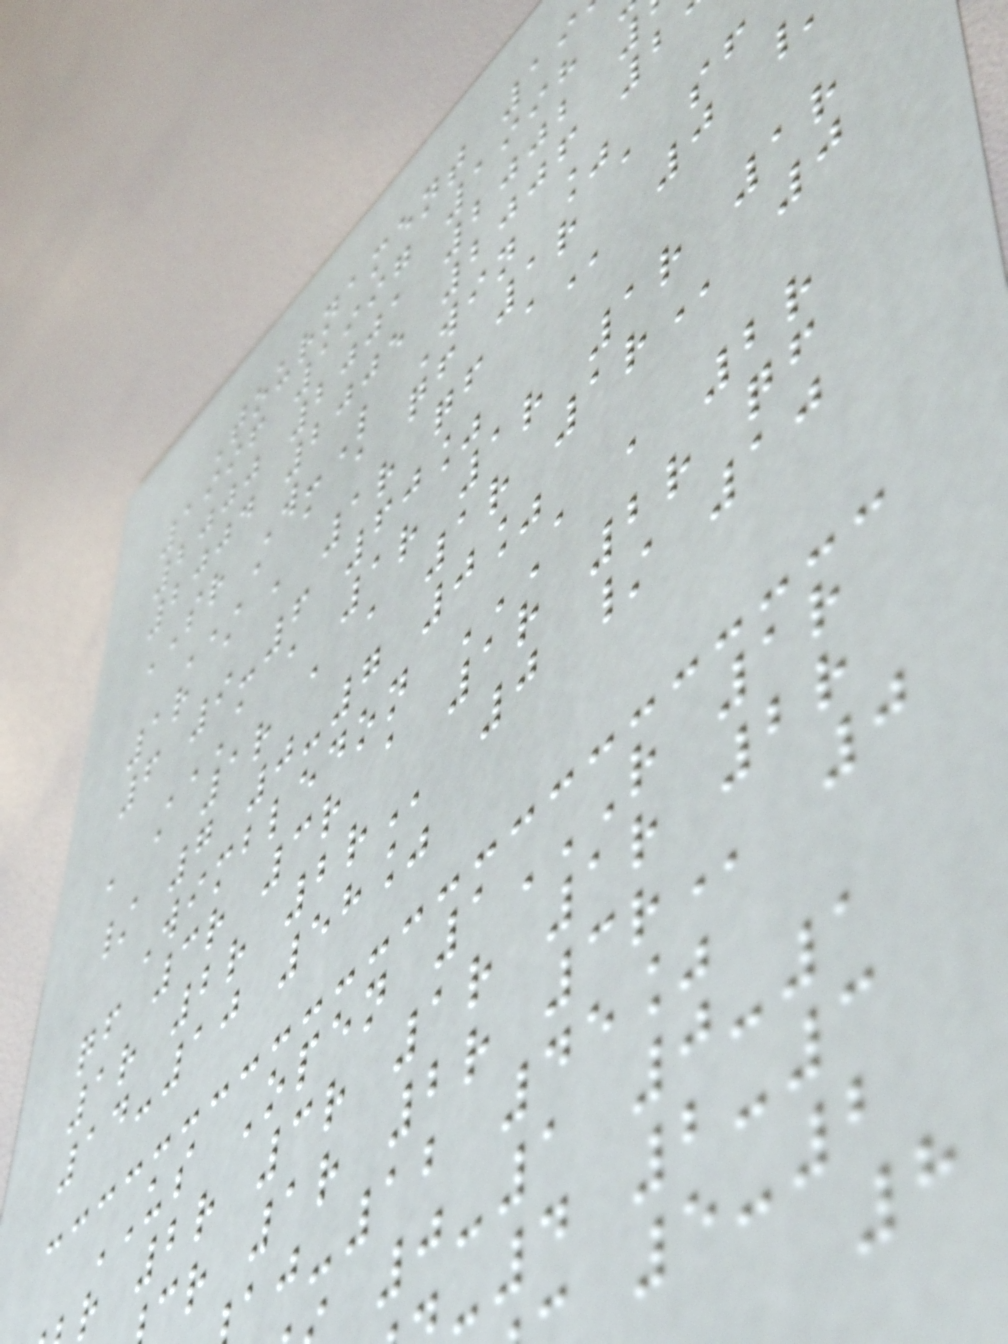Tournament 19
1996 1997 1998
2000 2001 2002
2004 2005 2006 2
SR W-L Win %
A A A QF 1R A SF
1r a a 1r qf
6 9-6 60%
A A 1R 1R 1R 1R
a a 1r a a 1r
/ 7 0-7 0%
Wimbledon A A 2R
qf 3r 3r a 1r 2r qf
1r 2r
14-10 58%
US Open 1R 1R
r 2r 3r 1r 1r 2r
cr 1r 2r
-12 45%
0-1 0-1
-4 2-3
8
